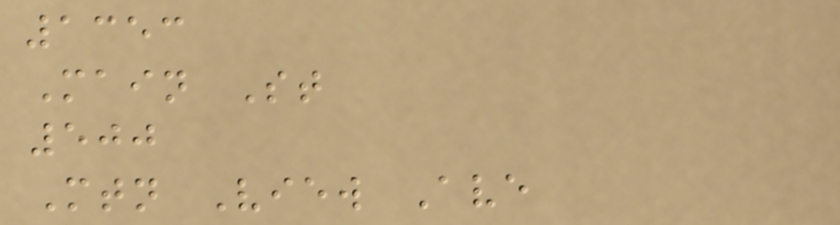1353
Main St
500
Mtn View Ave
